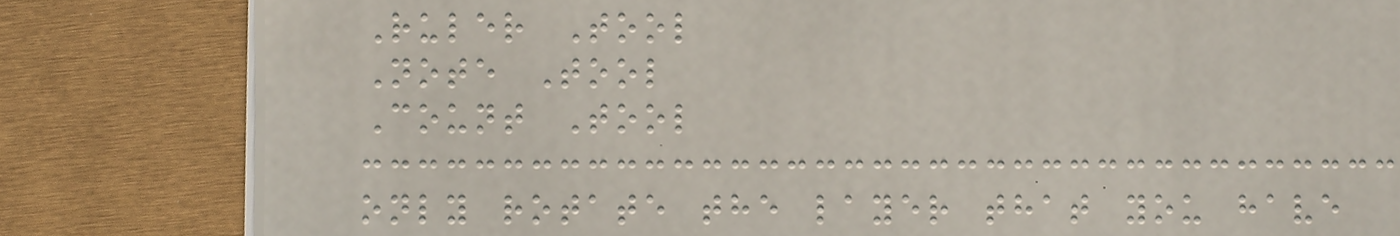Ruler Tool
Note Tool
Count Tool
only rotate the layer that you have
